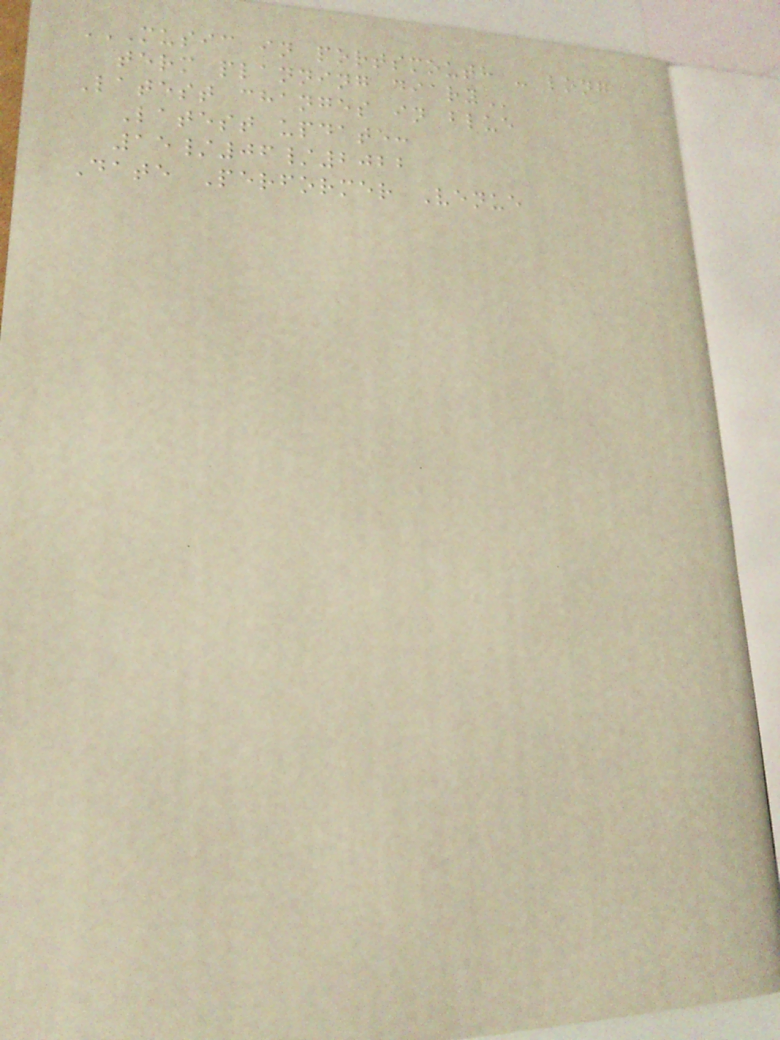MUSIC IN PORTSMOUTH - LONG
TERM PLANNING DIARY
Latest changes in blue
Latest update:
15/06/2022
Date Performer Venue
